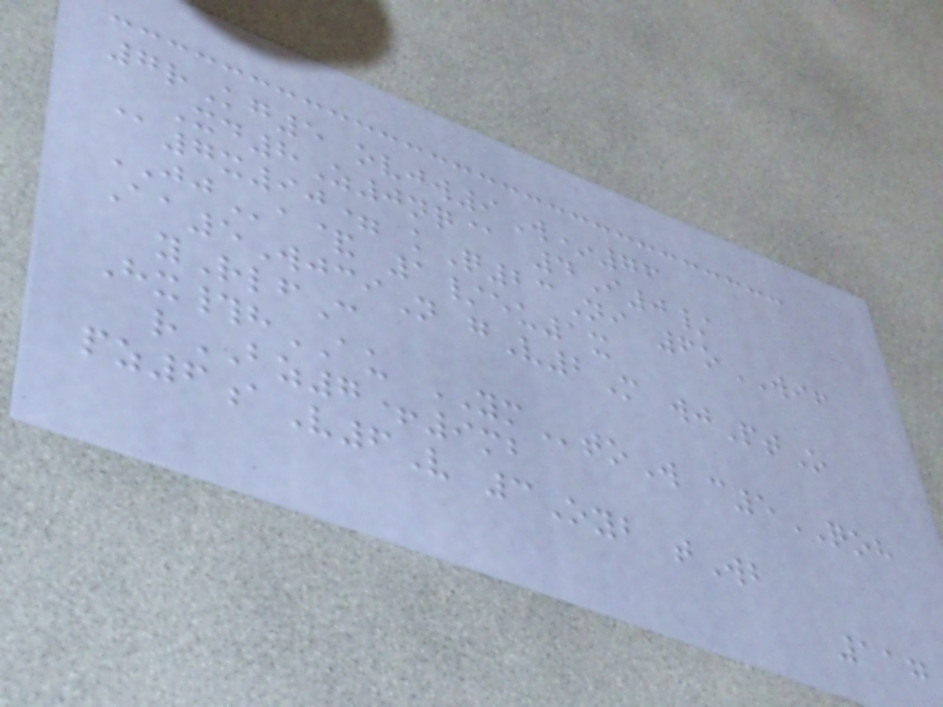7rKg5 ovjw9W*76
Xd8Z0nq@ 4I0/
@7x90= kQ23Ni 6oWIF
JJa& 1/eu1x
Aa5WjciN gV2M wjPtO
yRlfC
Hx#hAU YMtoW c5QOH
rBZ7+9mb
pz6aV6V 3Oyb tWb
117
